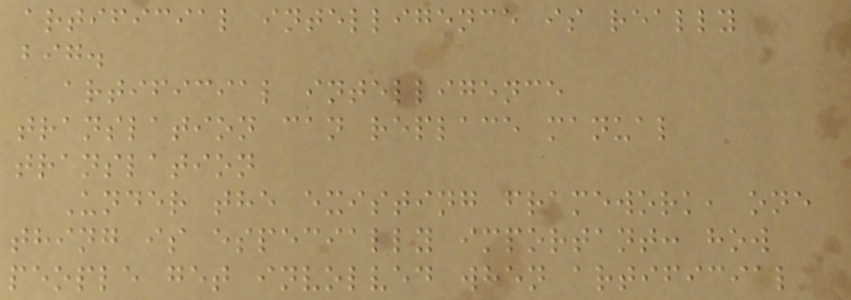artificial intelligence is really
big.
artificial intelligence
translation can replace manual
translation
Under the existing framework, one
thing is especially important: how
people get involved when artificial
